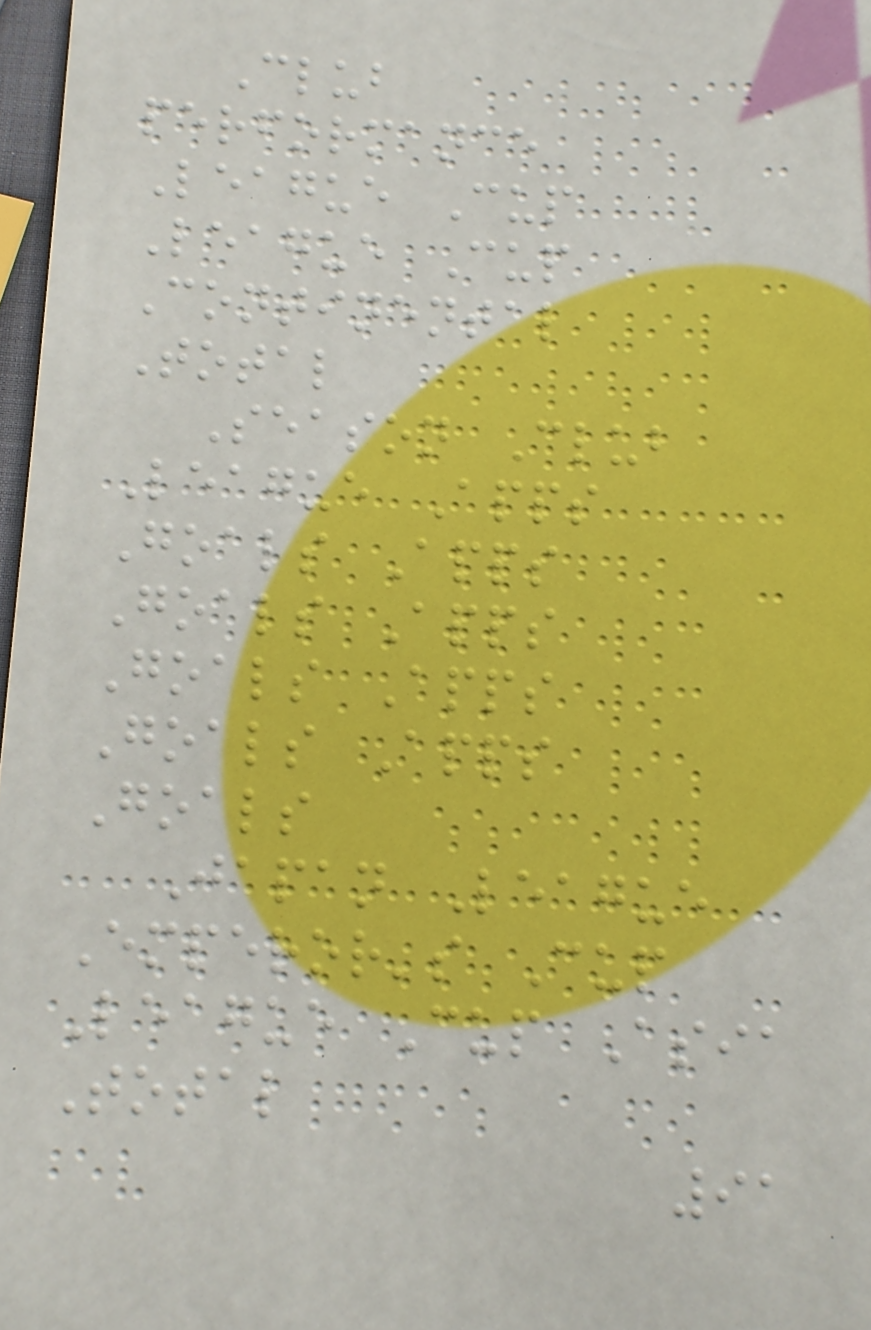Club
performance
League Cup
League Cup
Continental
Total
Season Club
League Apps
Goals Apps
Goals Apps
Goals Apps
Goals Apps
Goals
Japan League
Emperor's Cup
League Cup Asia
Total
91
